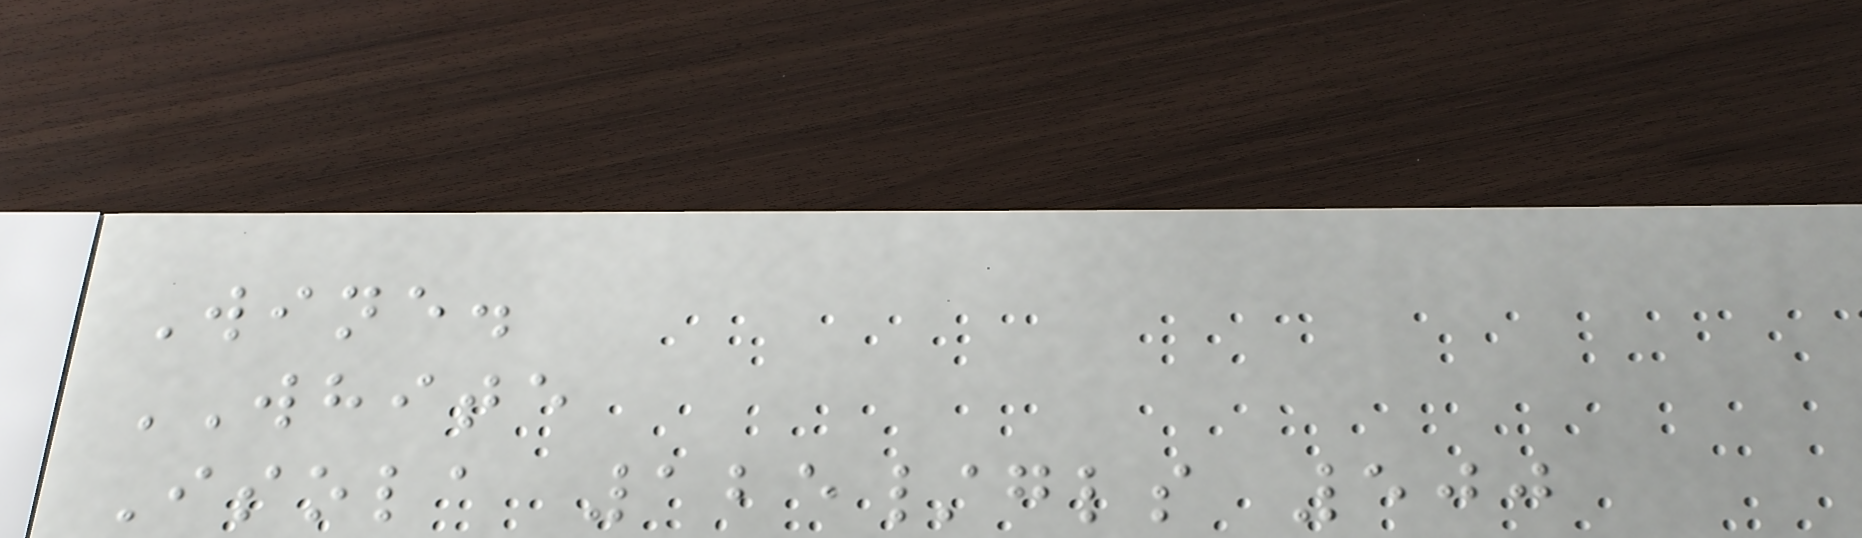Wine.
WHITE
Isola 125/gls 500
